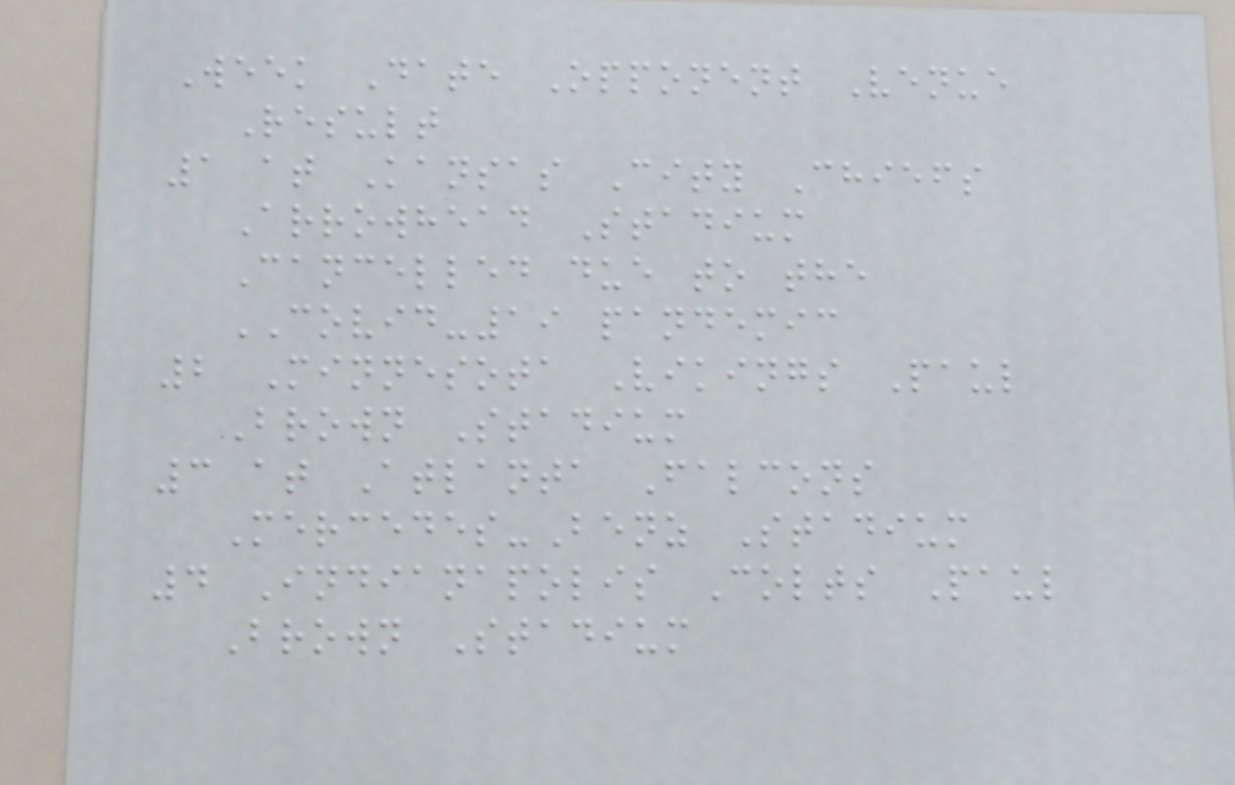Week Date Opponent Venue
Result
1 at Kansas City Chiefs
Arrowhead Stadium
Cancelled due to the
COVID-19 pandemic
2 Minnesota Vikings Paul
Brown Stadium
3 at Atlanta Falcons
Mercedes-Benz Stadium
4 Indianapolis Colts Paul
Brown Stadium
